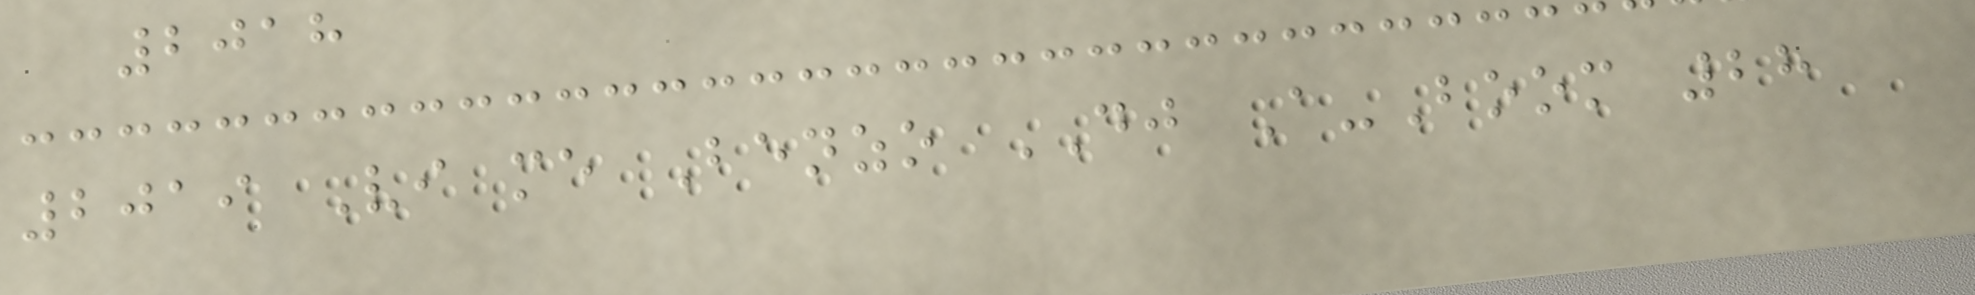2018
2019 Vi me Benzo DJ A-Boom 28
